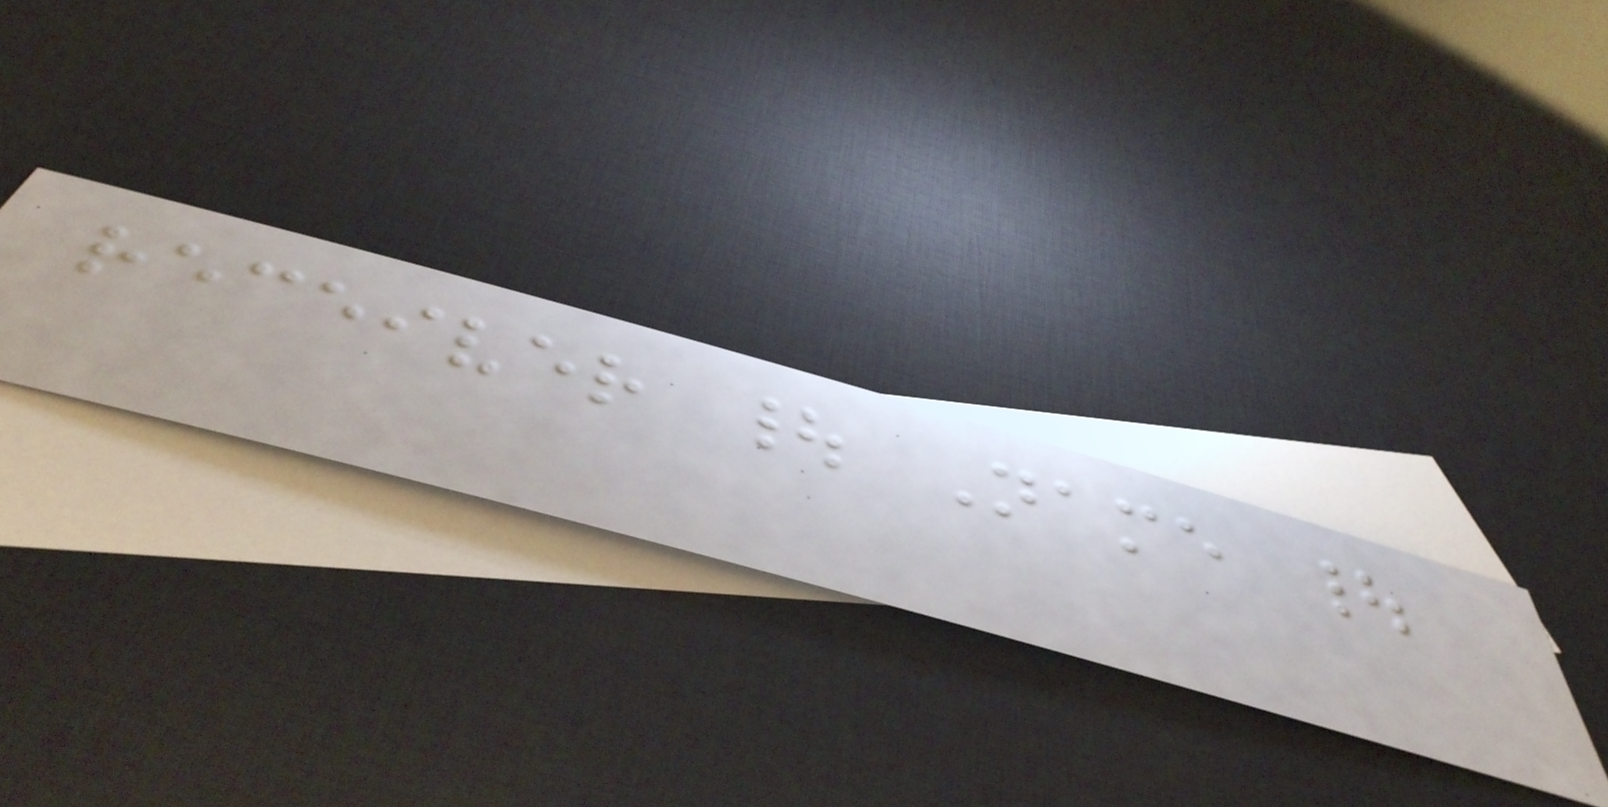receiver | Name |
